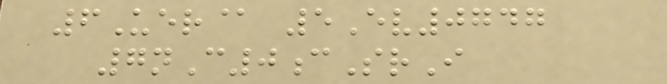6Uer@ 5Ev0747
7nC0cSrI
